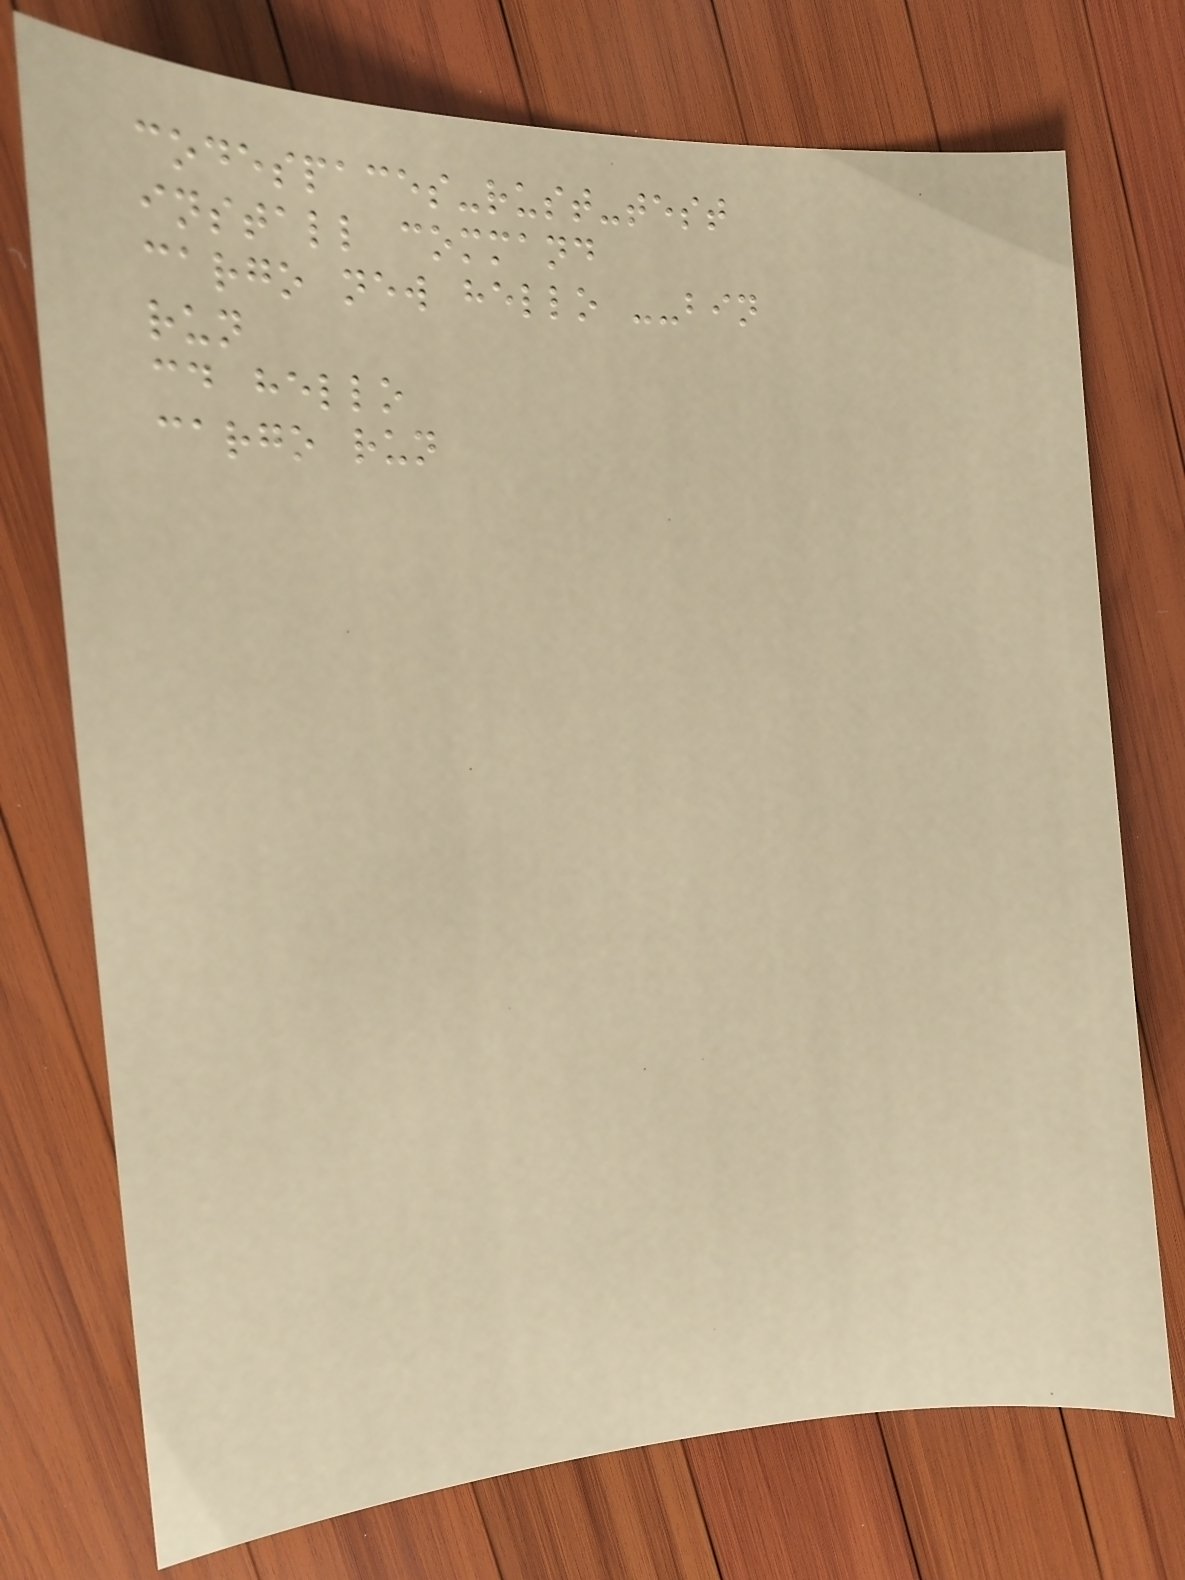codespaces-rust-test
install command
cargo new hello --bin
run
cd hello
cargo run
